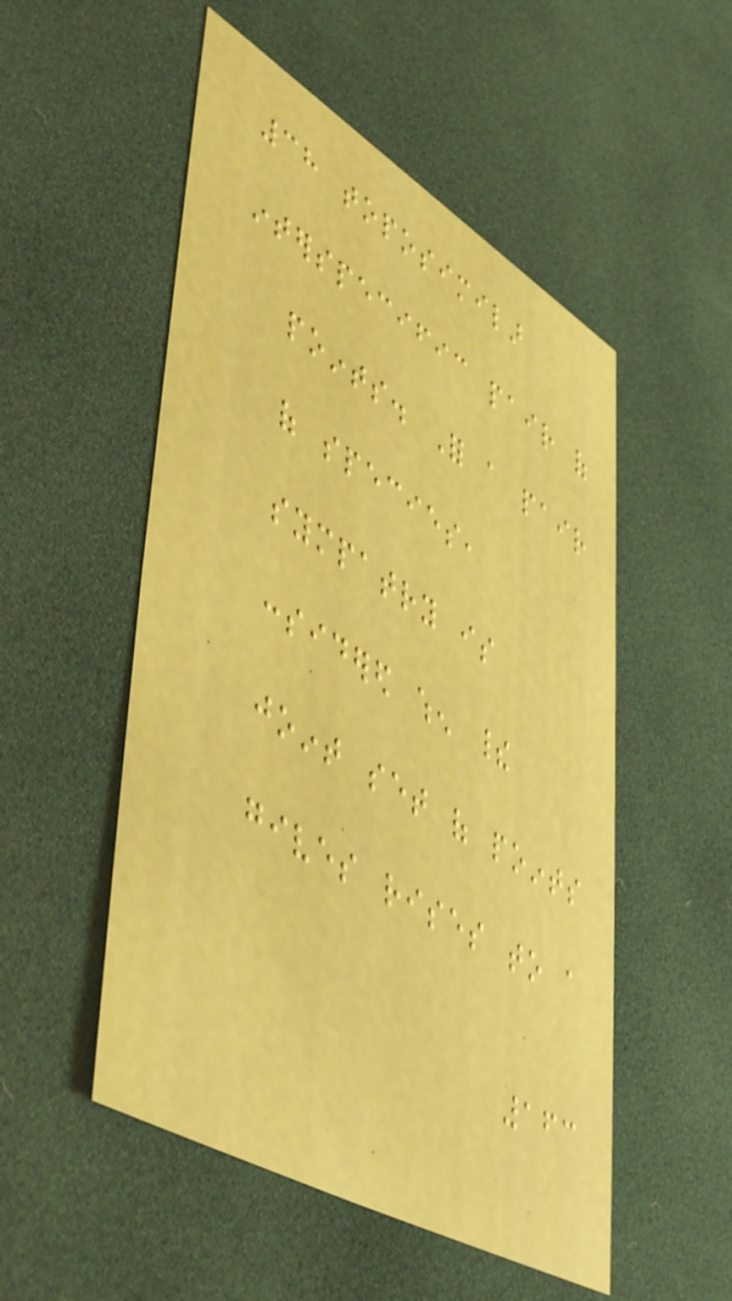38 toposimilar
interspecific pair of
points. For a pair
of species,
sympatry is
considered when their
joint set of points
gives rises to a
163
